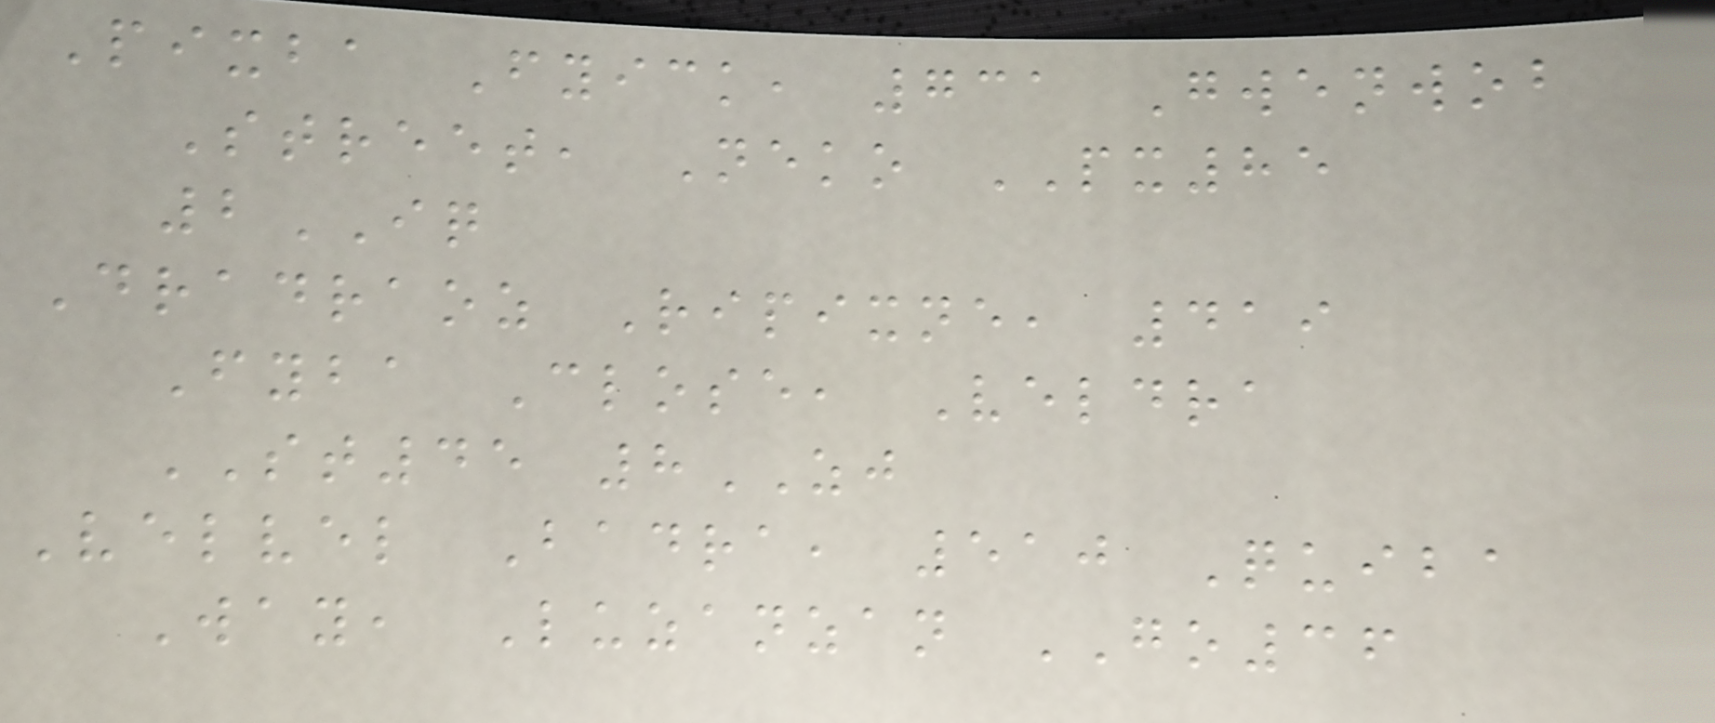Pixba Fyick, 731 Gwenwob
Street, Neko PX85
2IQ
Dradraoz Ripixne, 419
Fyba Close, Veldra
ST45 8ZJ
Velvel Badra, 510 Quiba
Way, Luzanzan GO36
